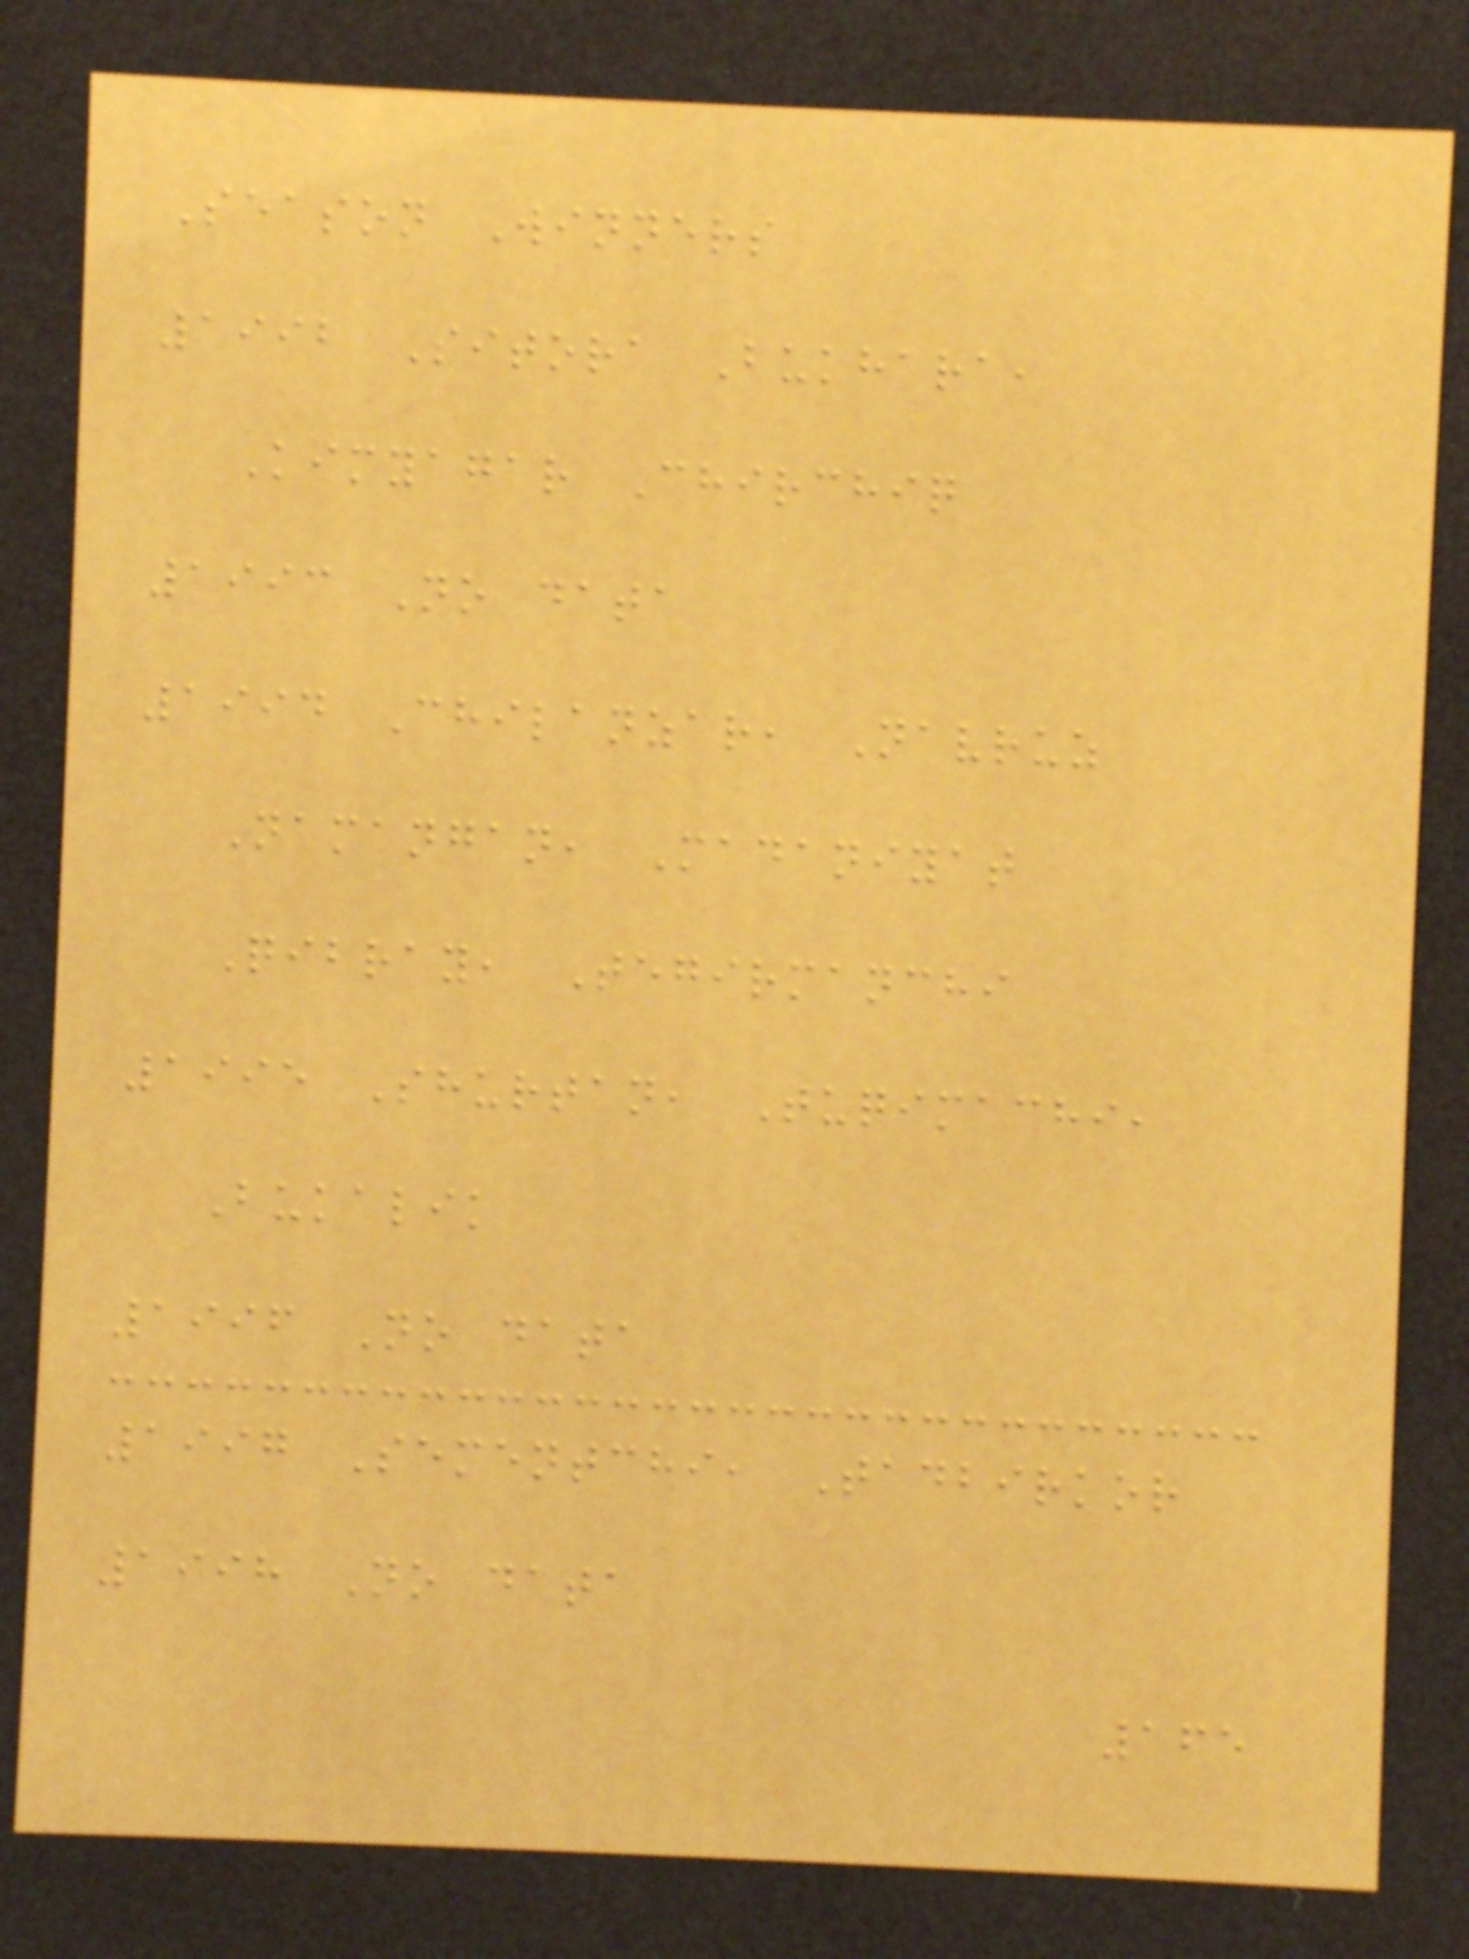Season Winners
1992 Sitora Bukhara,
Kimyagar Chirchiq
1993 No data
1994 Chilanzar, Navruz
Namangan, Madaniyat
Qibray, Tegirmanchi
1995 Shurtan, Tuqimachi,
Bukalik
1996 No data
1997 Sementchi, Tadbirkor
1998 No data
165
